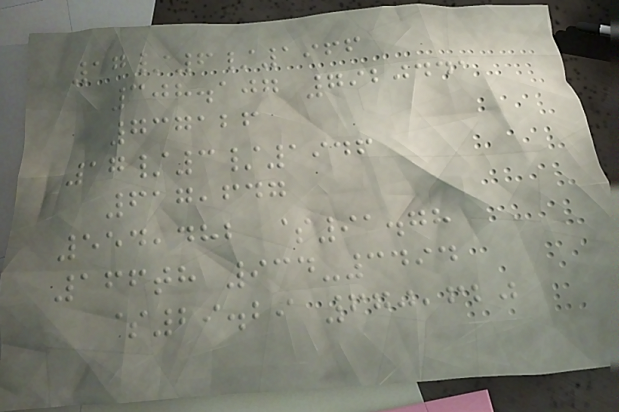17/6/1966
308.107 7920441
737126
17/3/1946
617,647
554,482 $91.78
166th 934-3494
$29.29 670,620
